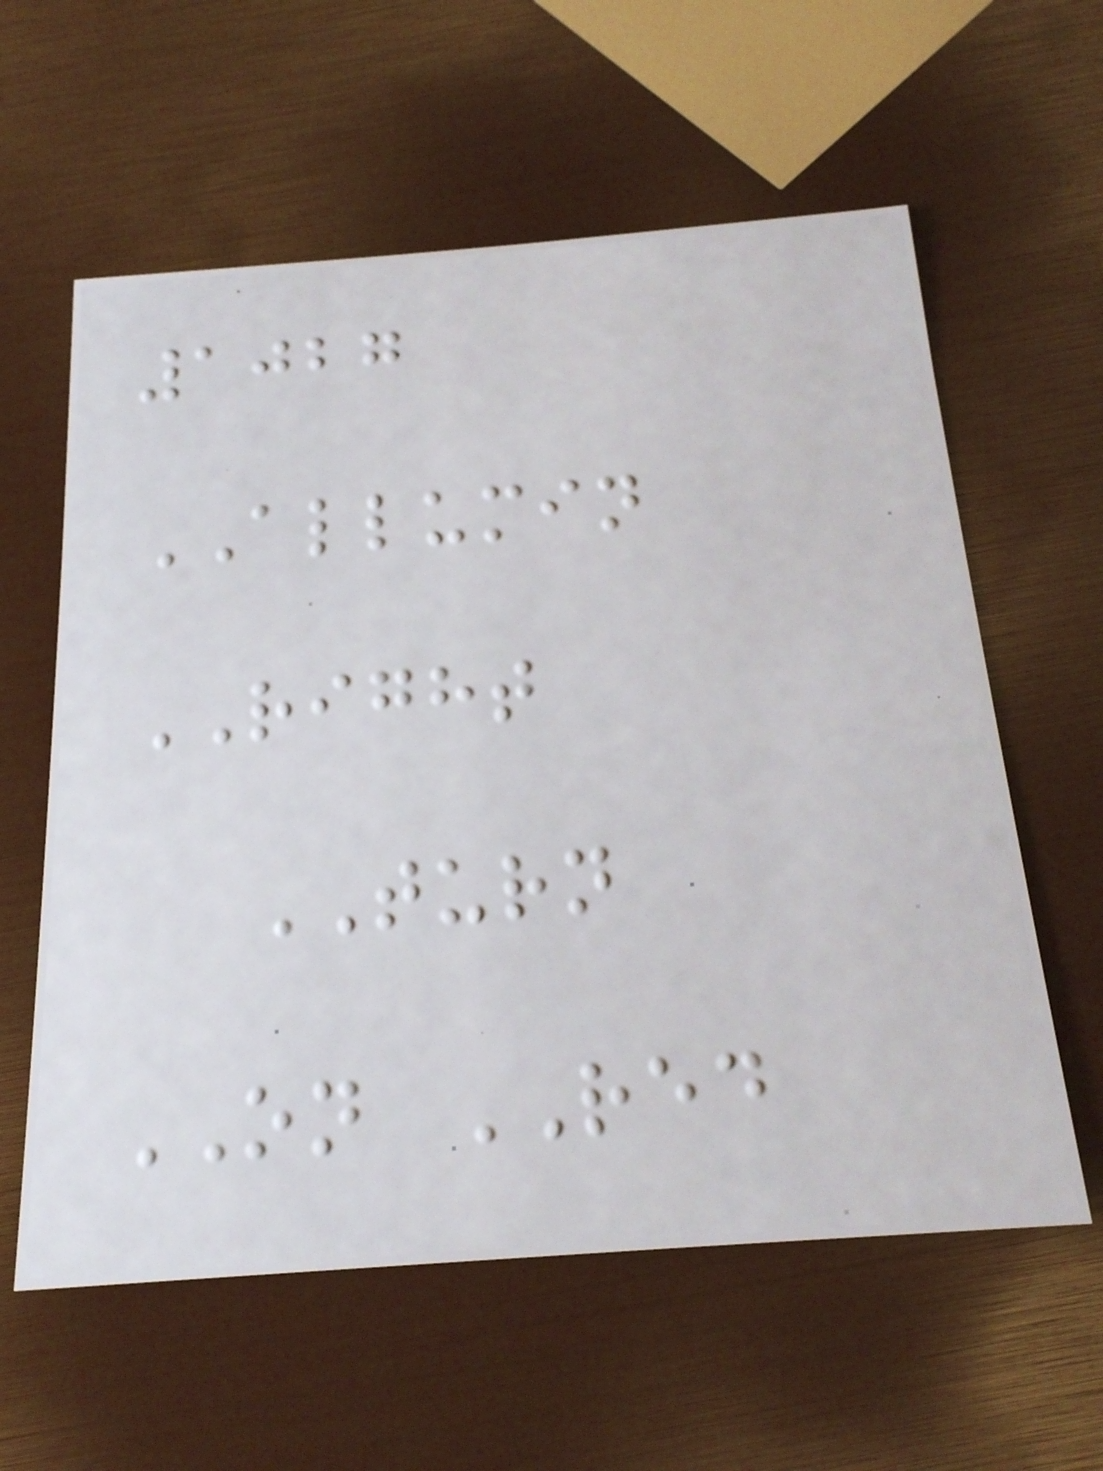1027
ALLUMIN
RIGHT
TURN
ON RED
